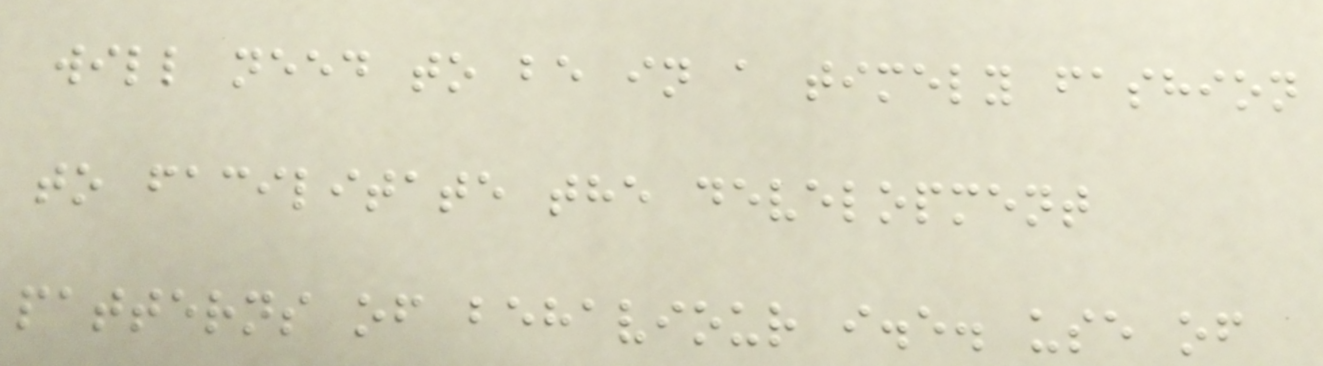will need to be in a timely fashion
to facilitate the development
patterns of behaviour i.e. use of
